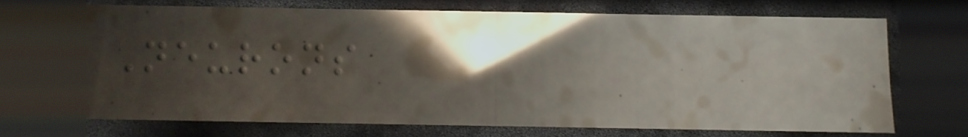Neurons
